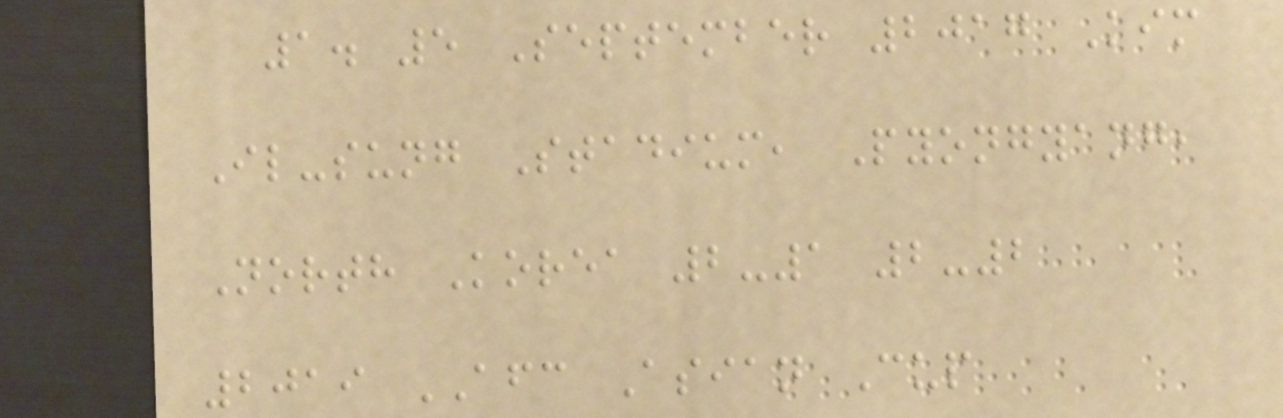1. 5 September 2017 Kim
Il-sung Stadium, Pyongyang,
North Korea 2-1 2-2
2019 AFC Asian Cup
